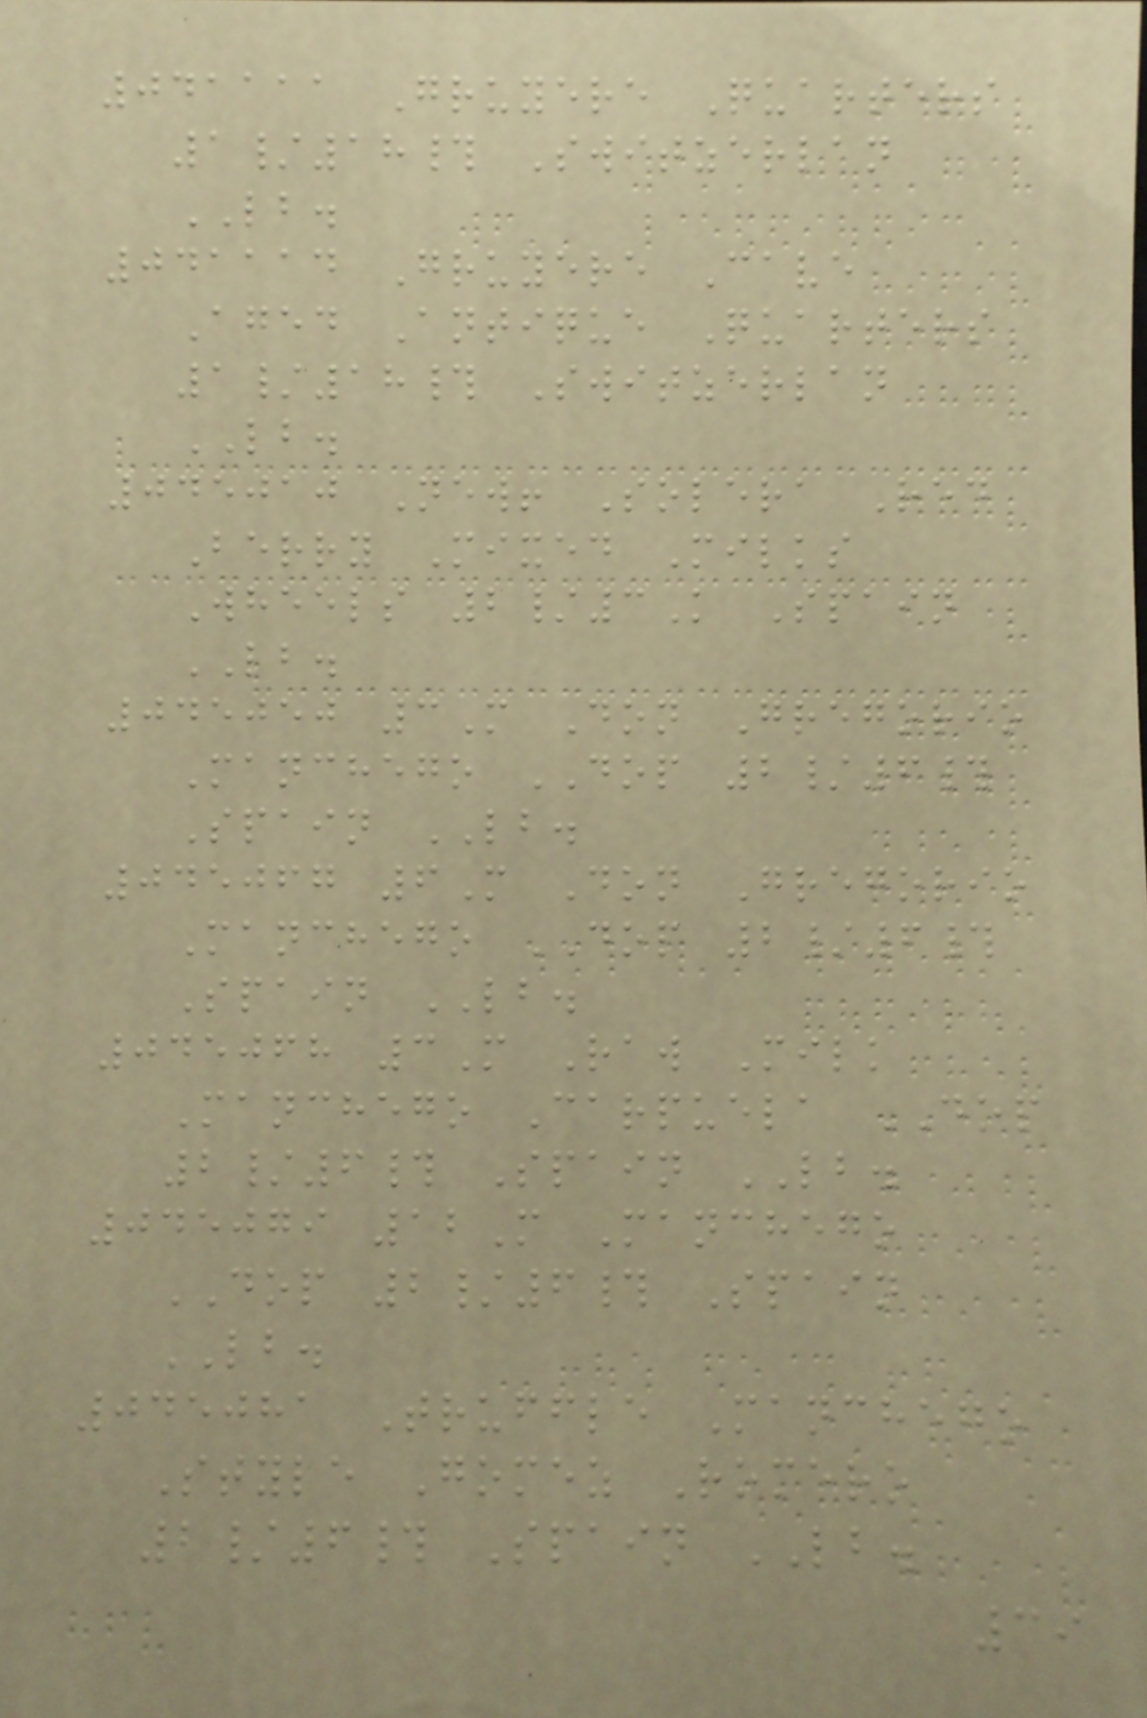041111 Gruyere Quarters
1/18# Switzerlan
LB.
041114 Gruyere Cave
Aged Antique Quarters
1/18# Switzerlan
LB.
045010 New! Solera Red
Berry Mixed Milks
Wheels 2/3K Spain
LB.
045050 3M Don Gregorio
Manchego DOP 2/6#
Spain LB.
045067 6M Don Gregorio
Manchego DOP 2/6#
Spain LB.
045068 3M Raw Milk
Manchego Carpuela DOP
2/6# Spain LB.
045079 12M Manchego
DOP 2/6# Spain
LB.
045081 Truffle Manchego
Style Gomez Romero
2/6# Spain LB.
39
